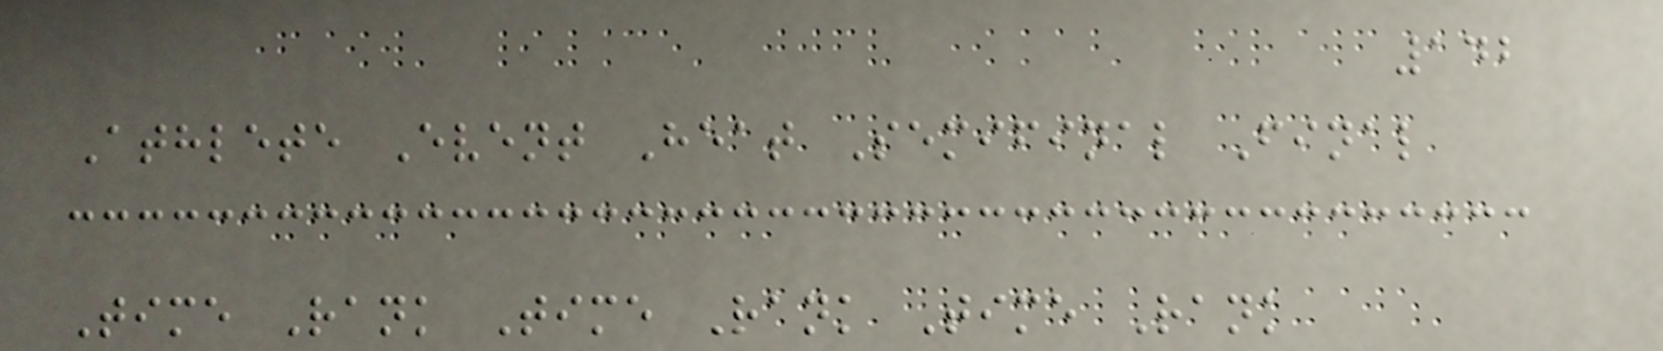142
Athlete Event Heat Semifinal Final
Time Rank Time Rank Time Rank
